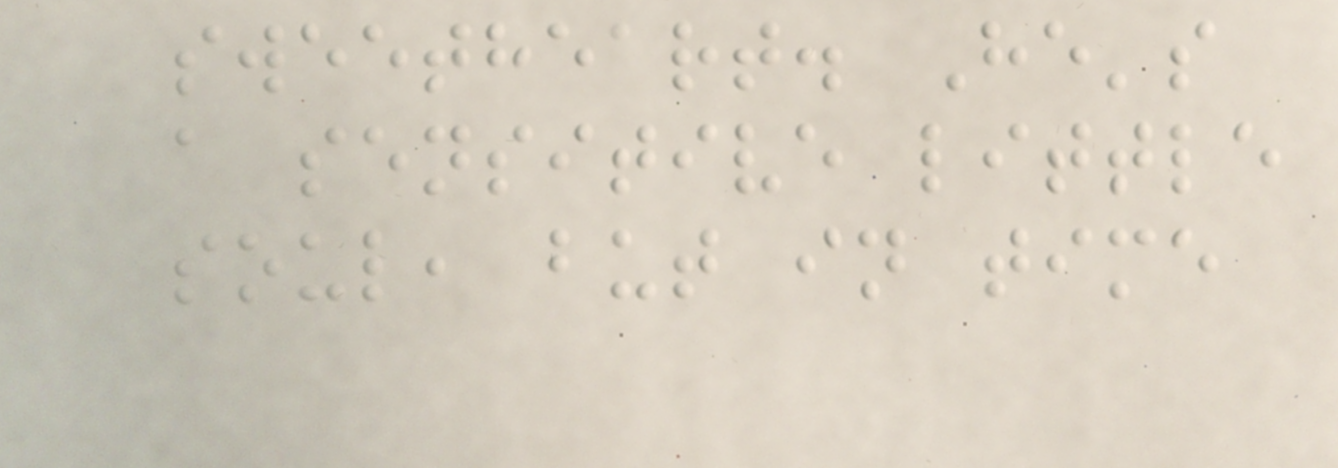sweetheart. He's
a sensitive little
soul, but in time
